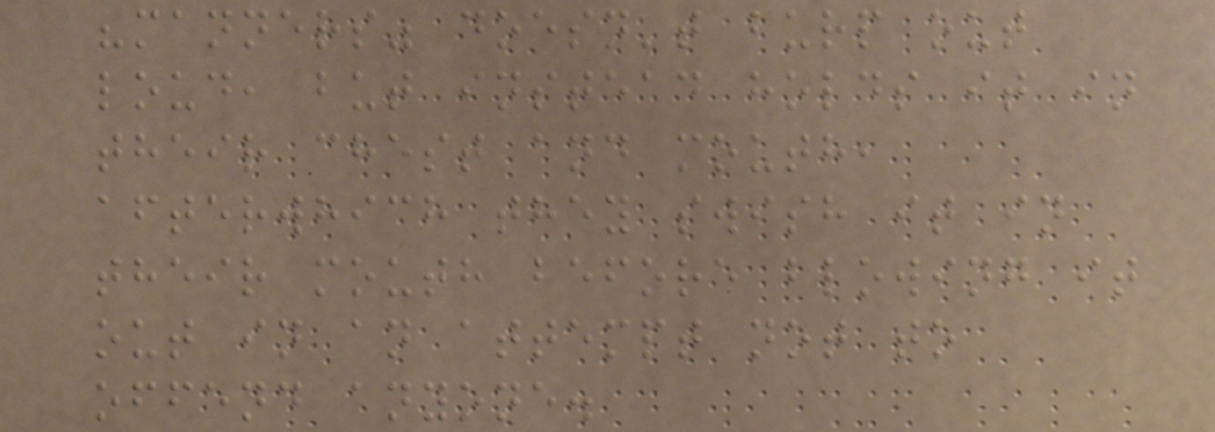"manners" doesn't burp out
loud, but instead holds it in
their chest and mouth,
afterwhich they swish it in
their mouth before blowing it
out in an attempt not to
offend anyone.
